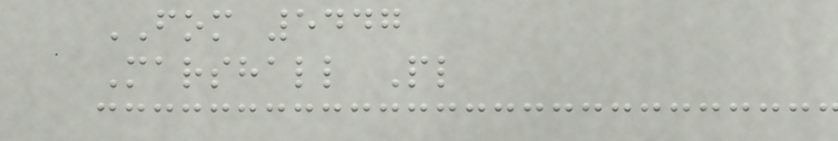FOM 5447
Marshall Pl
